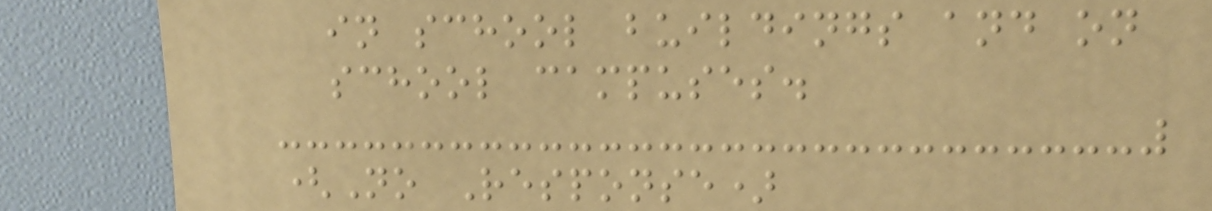in school buildings and on
school campuses.
(No Response)
